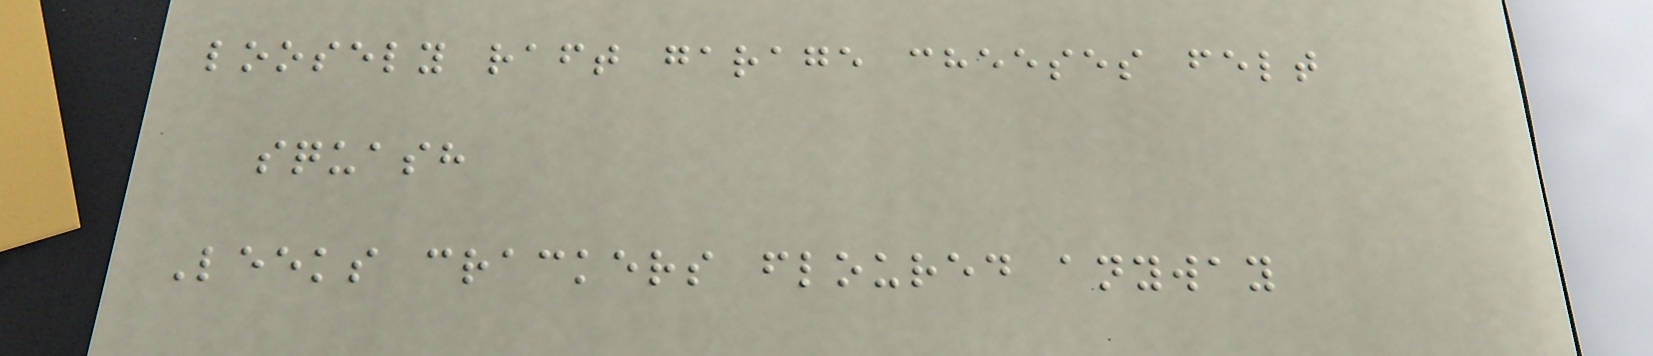loosely raft garage cheeses felt
squash
Leeks crackers floured anyway
